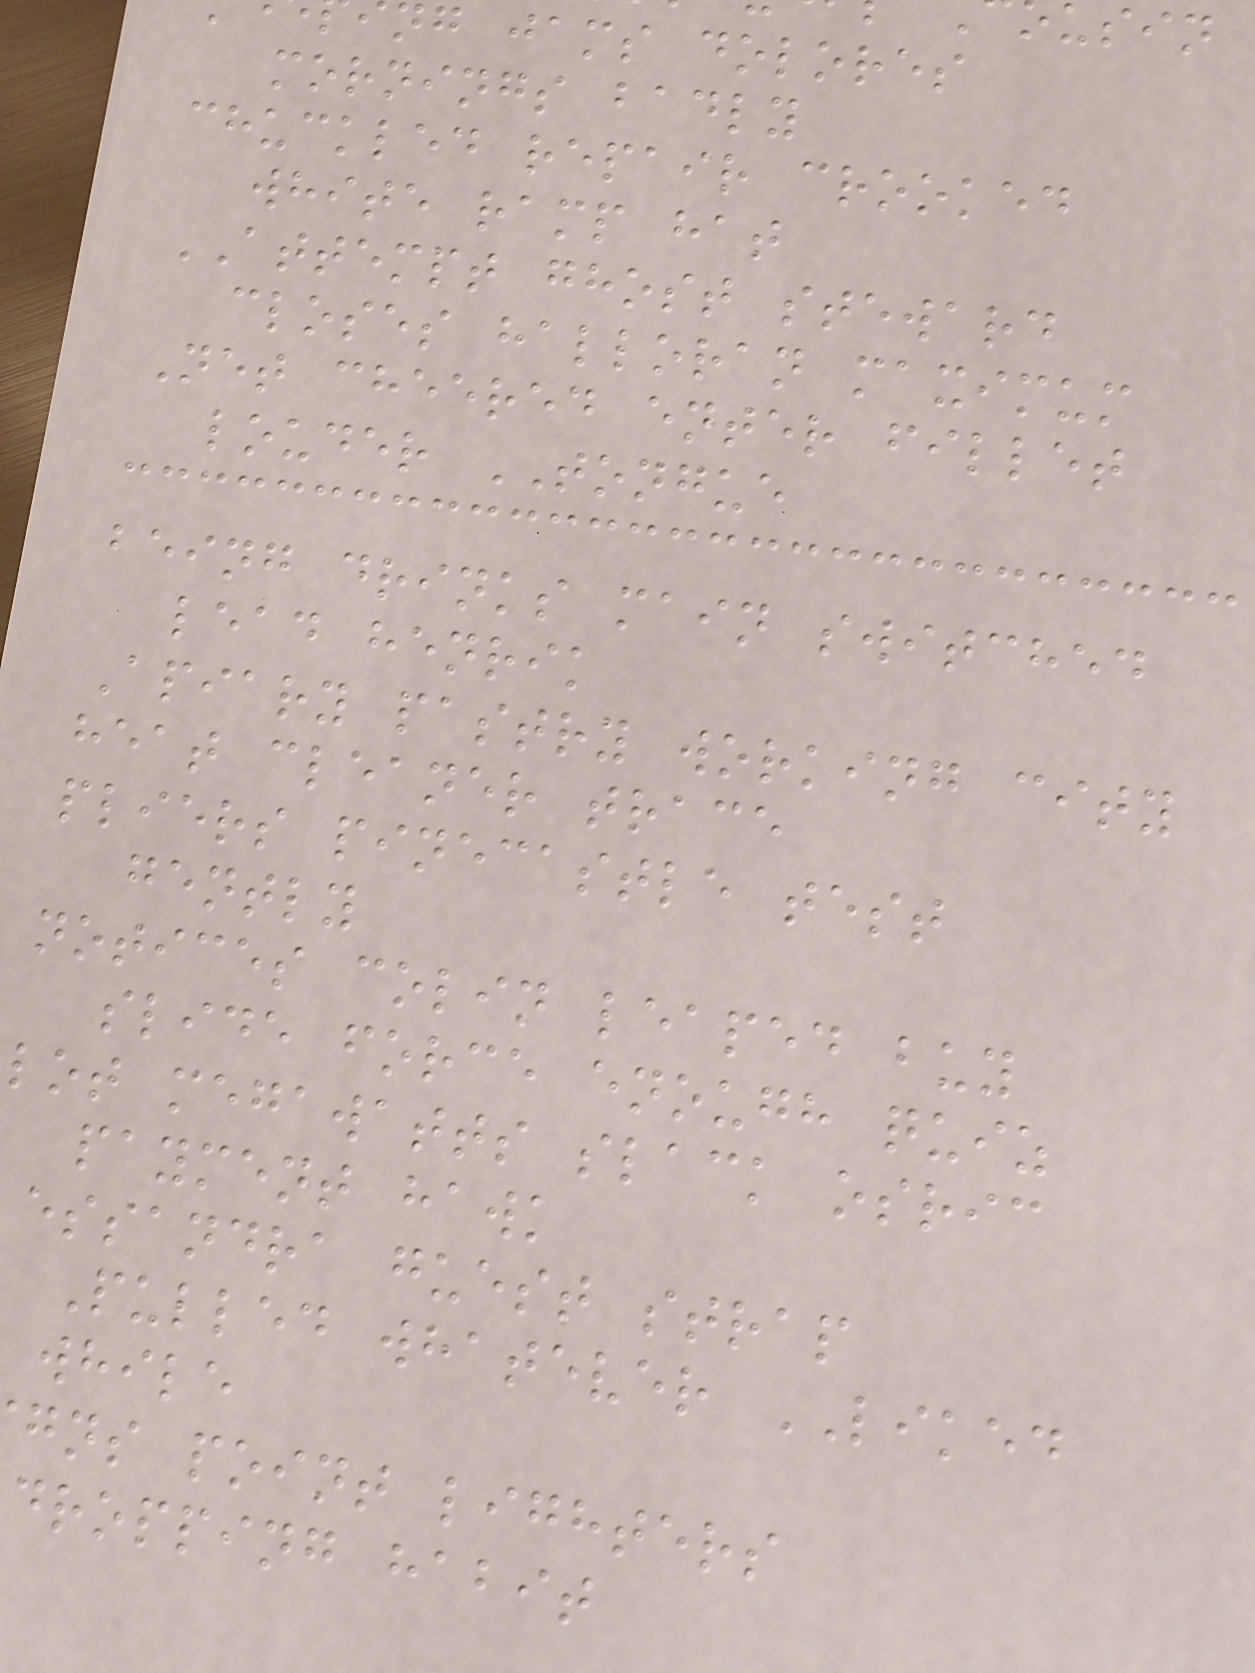g jams dolores
mornings badly
chuckled repair crooked
white ramp hat
ATTEMPT ghost steward
closes halloran maximum
Net cheered enter fillet
louder TONGUE
being drinks main switched
lead henrik
Apiary pastry working city
heat cleaner trace
pliers pinecastle test
gently
notices colin leaped buy
slide force enough quiz
lot megawatts slack osric
payment hawk
essandra guest strap
Pulled whatever LIKED
while
gns point lighters
dropping habit
